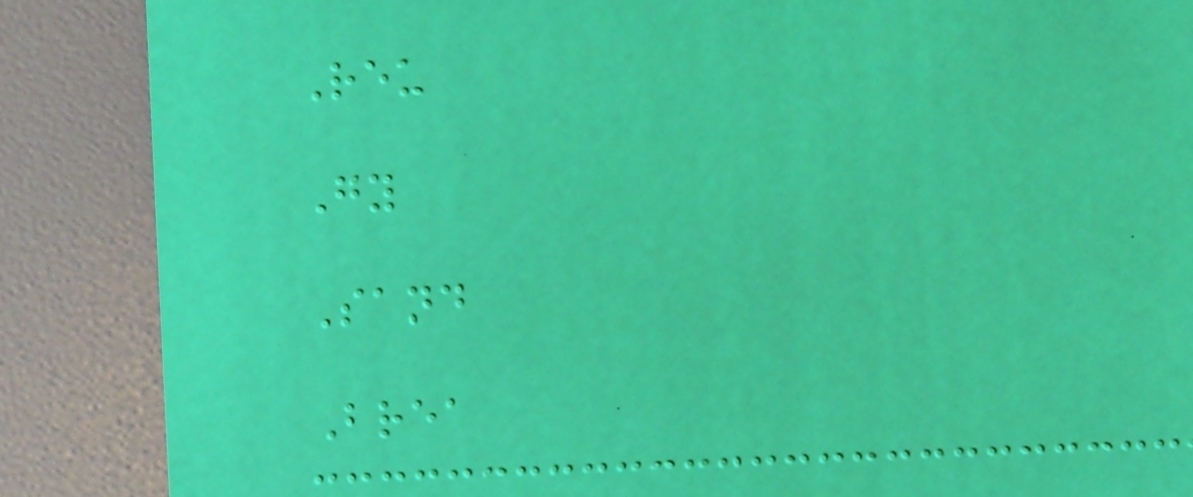Reu
Gy
Sand
Brea
